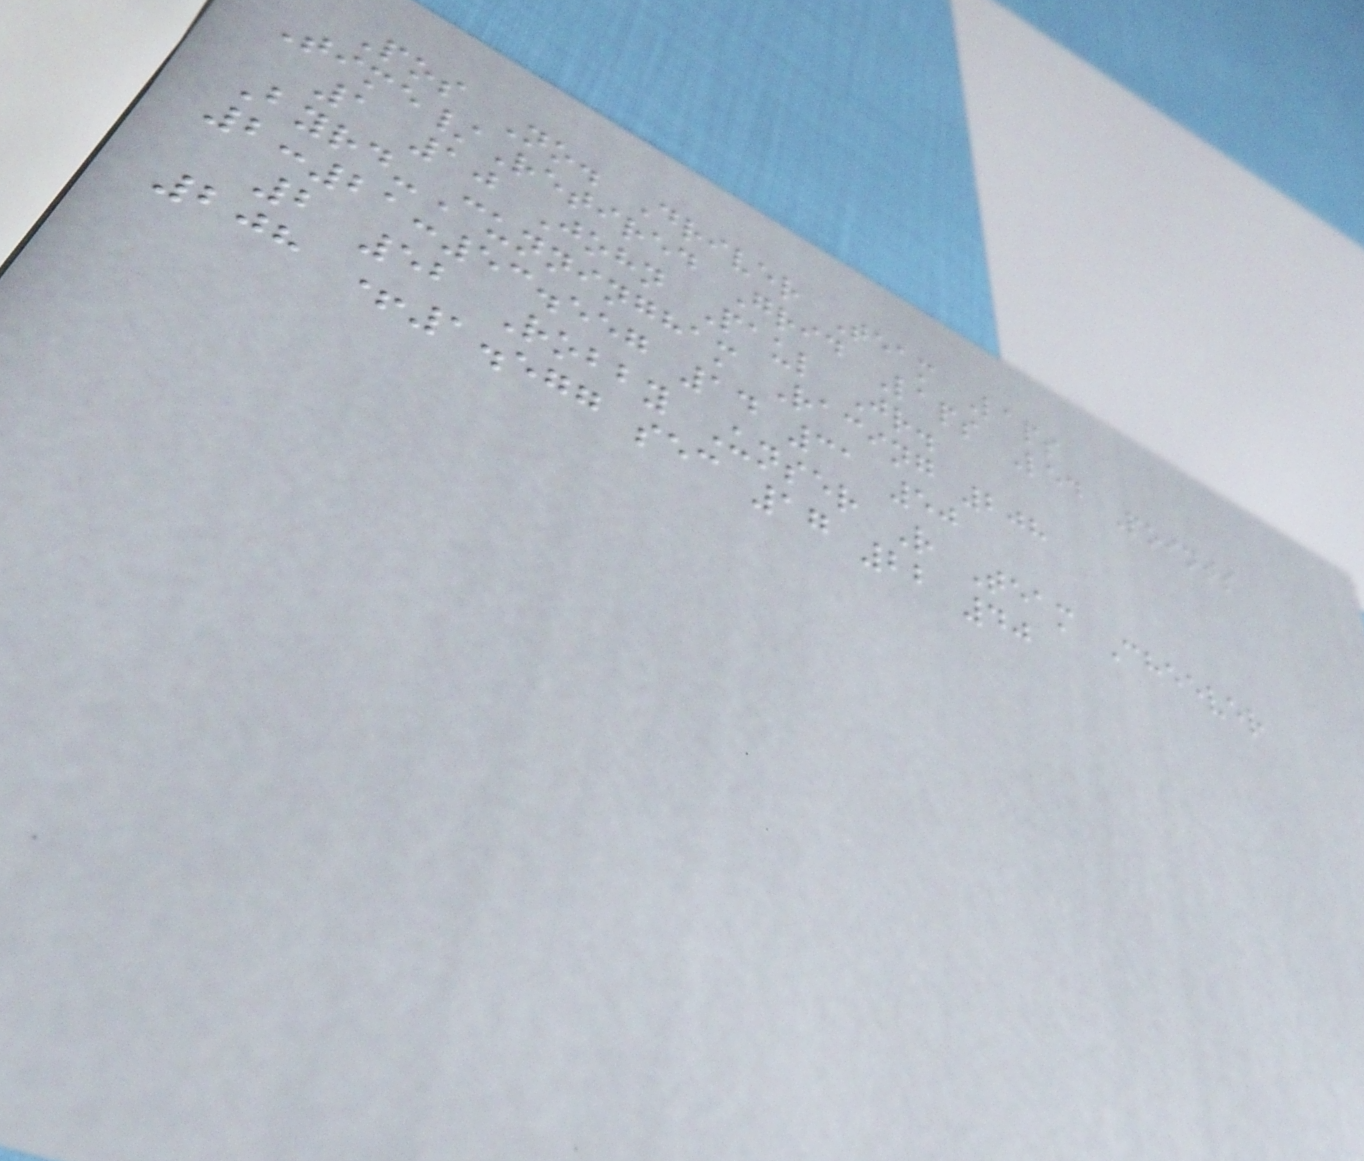Pos No. Driver Team Laps
Time/Retired Grid Laps Led Points
1 10 John Paul Jr.
Byrd-Cunningham Racing 208
2:21:53.557 14 31 50
2 52 Robby Unser R Team Cheever
208 +1.577 sec 17 22 40
